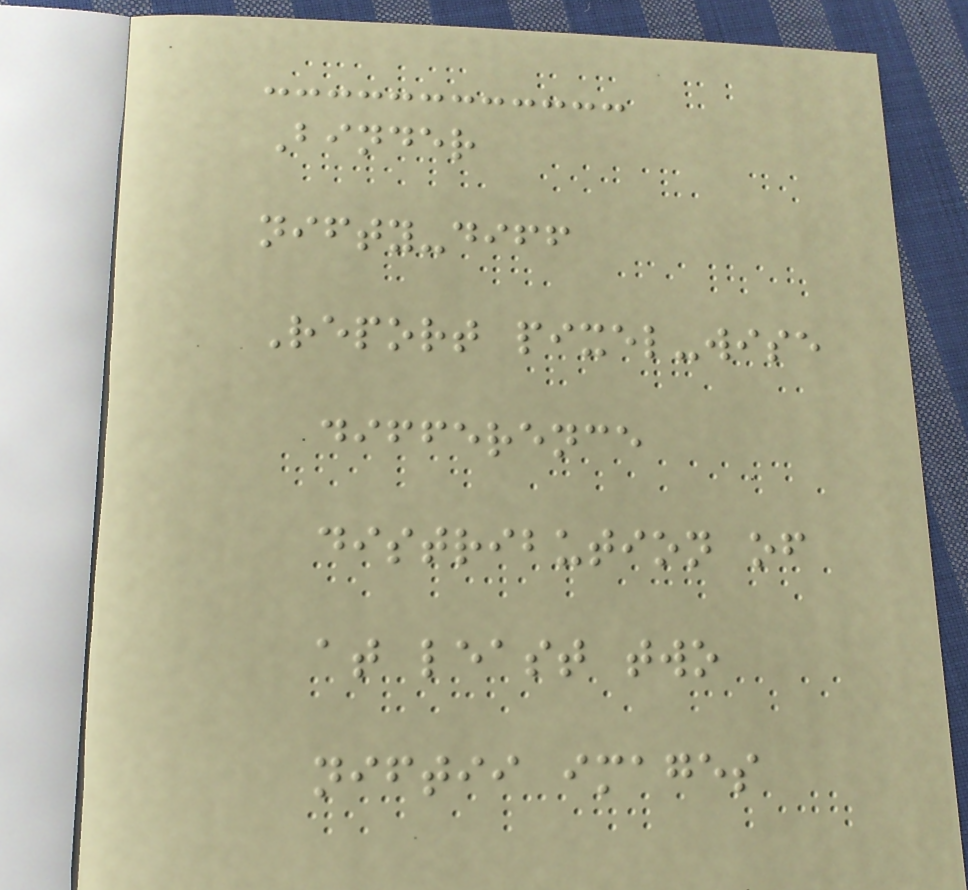Binder
nifty-diff
Report pixel-wise
difference
distribution of
at least two
niftii images
